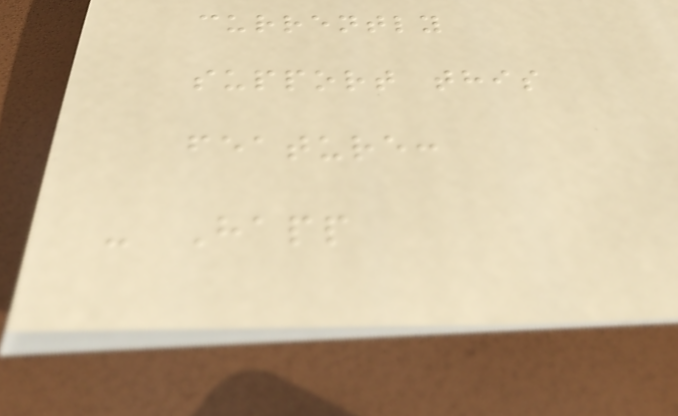currently
support this
feature:
- Happ
